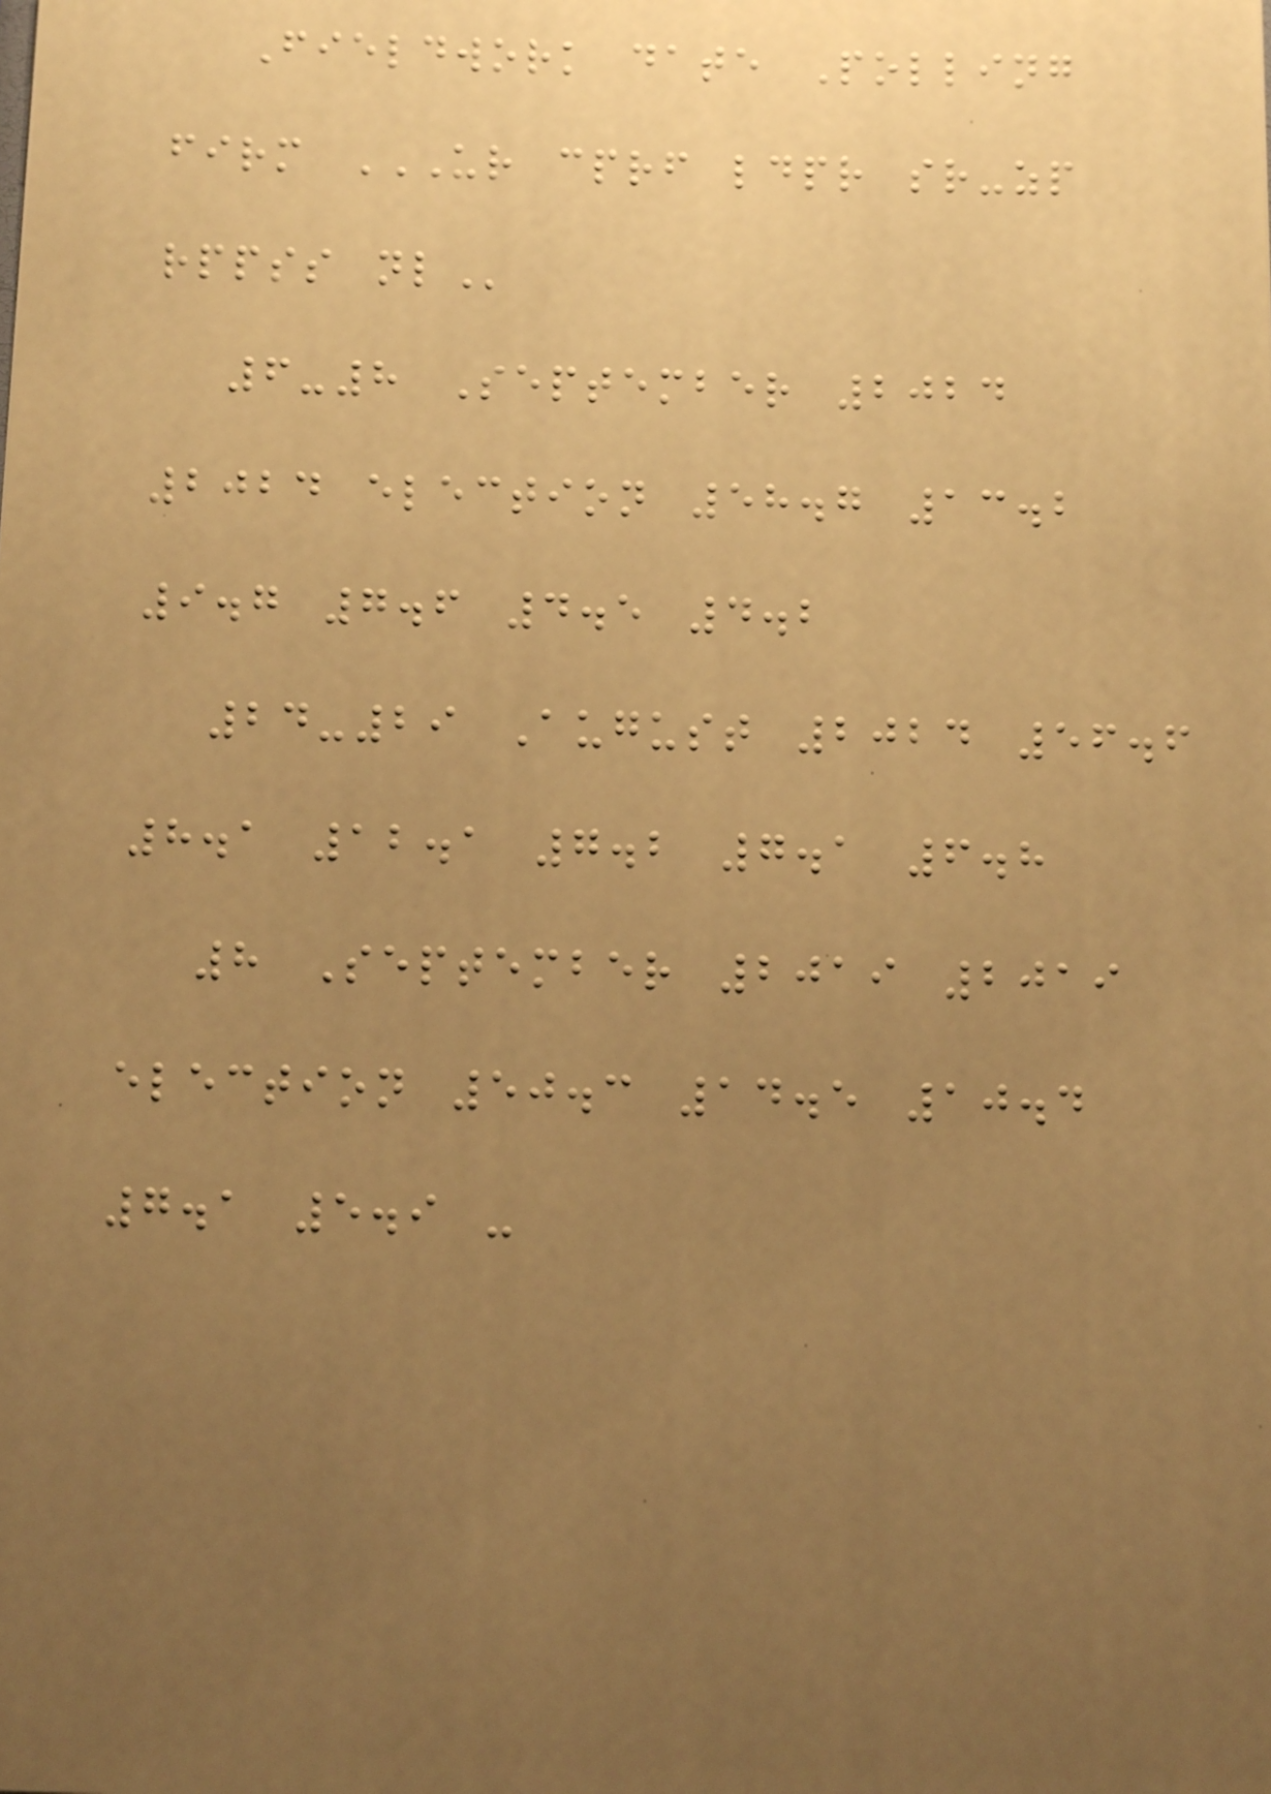Fieldwork date Polling
firm UR CPRF LDPR SR-ZP
RPPSS NL
6-8 September 2024
2024 election 58.7 13.2
9.7 7.6 4.5 4.2
24-29 August 2024 56.6
8.1 12.1 7.2 7.1 6.8
8 September 2019 2019
election 50.3 14.5 10.4
7.1 5.9 -
